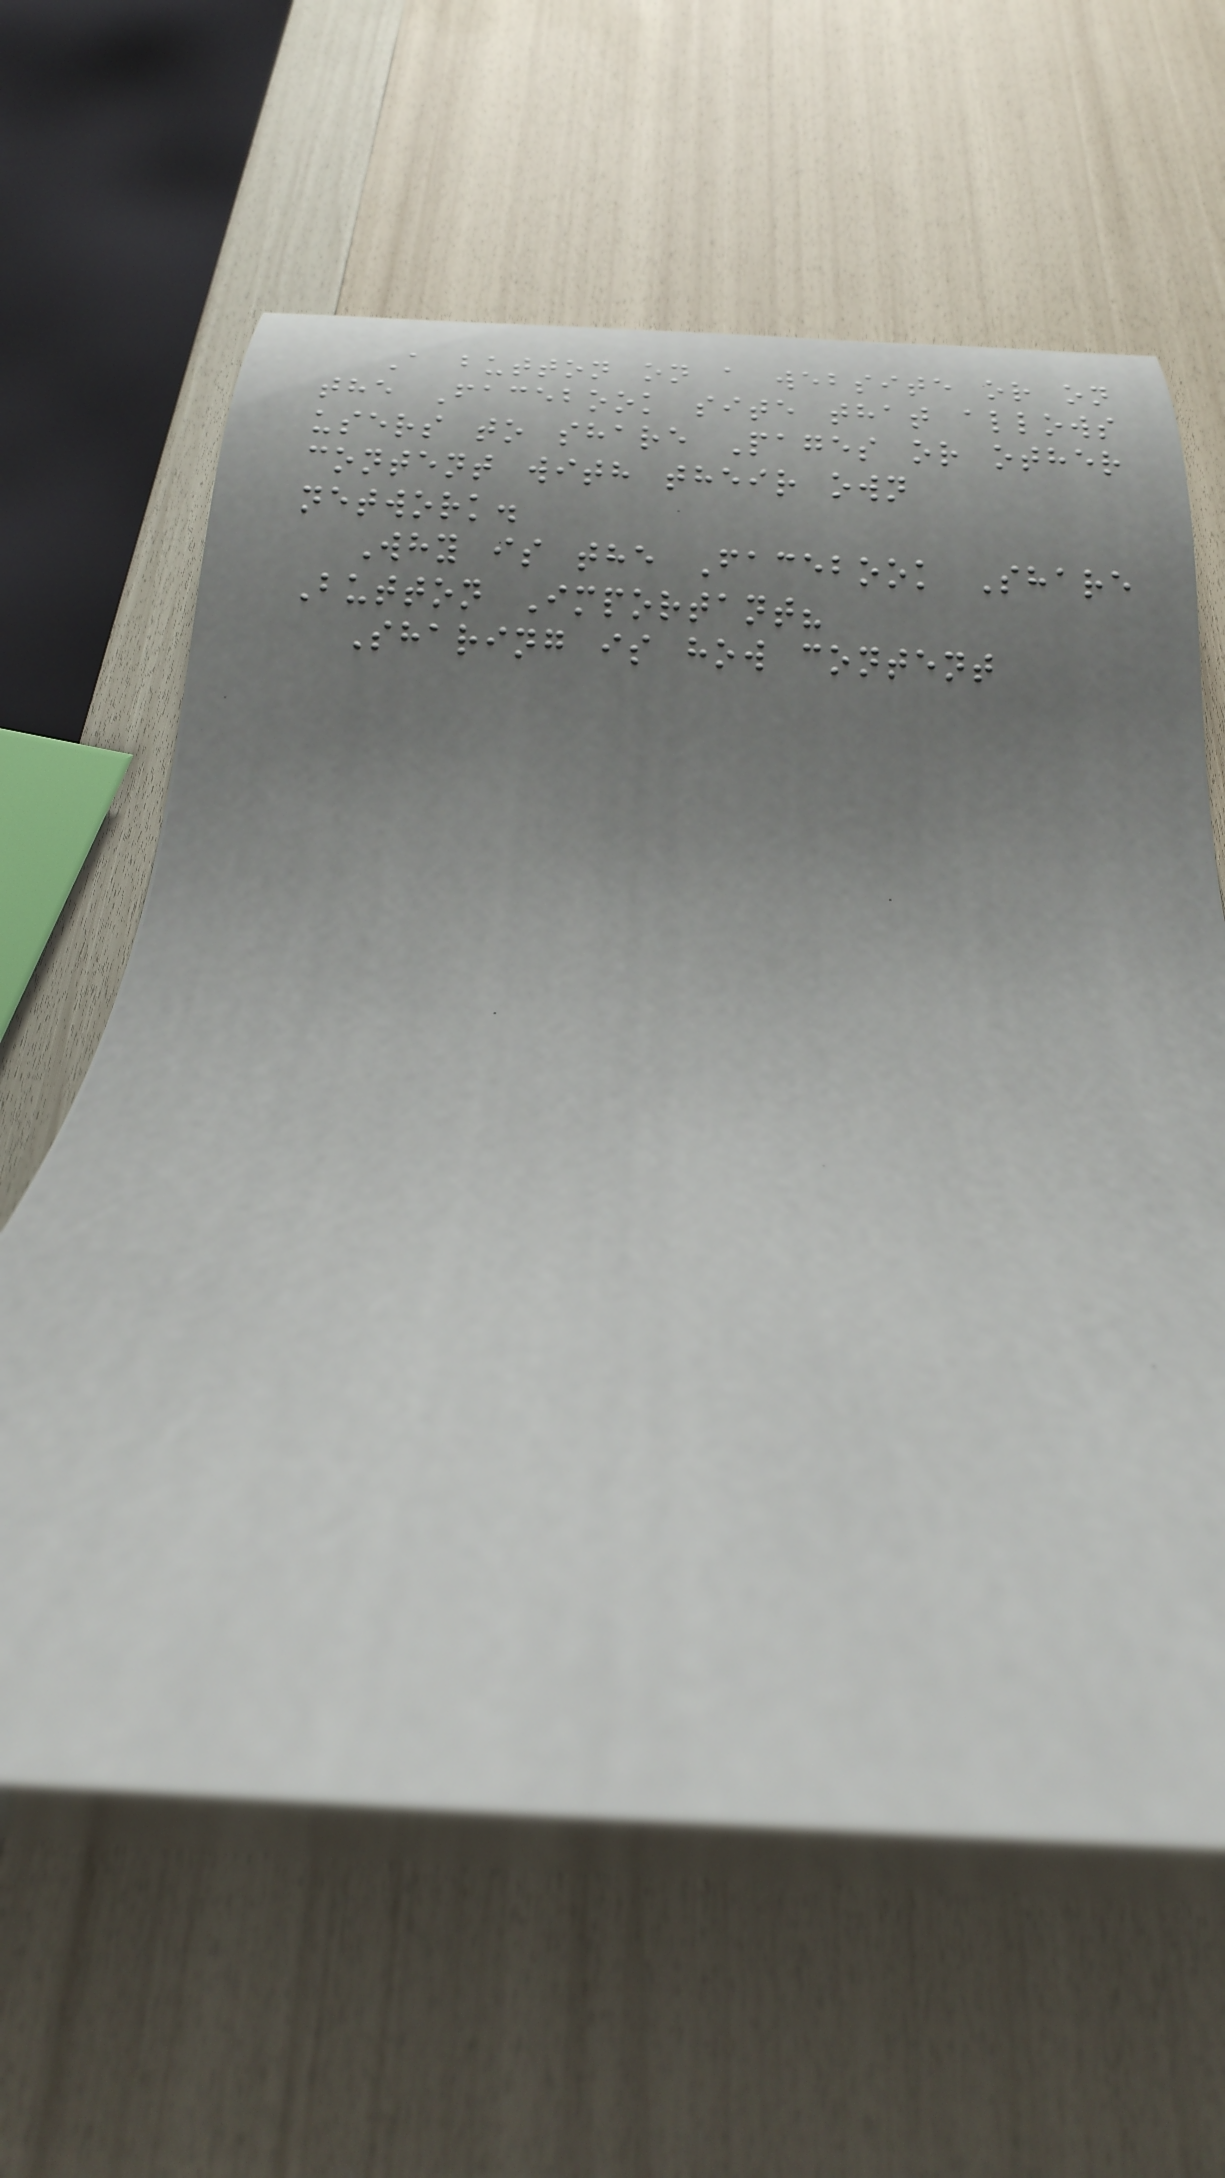A button on a website or on
the Facebook site that allows
users to share Pages or other
content with their own
network.
Why is the Facebook Share
Button Important?
Sharing is how content
